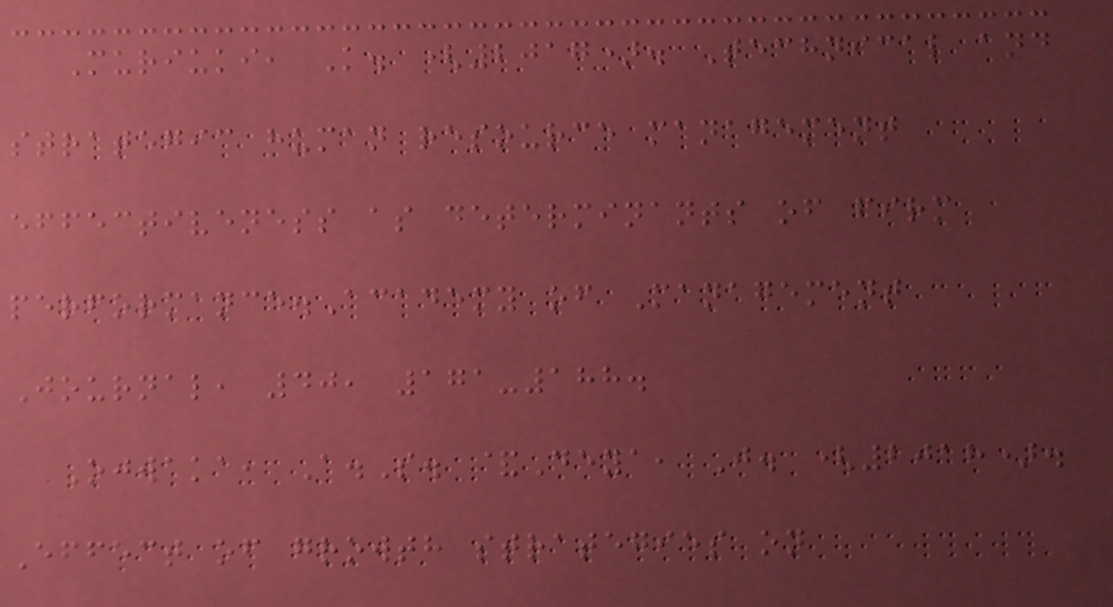Muriuki, K. (2017). Technical and
strategic human resource management
effectiveness as determinants of firm
performance.Academy of Management
Journal, 40, 171-188.
Ojwaka, A.S. &Deya, J. (2018).
Effect of growth strategies on
